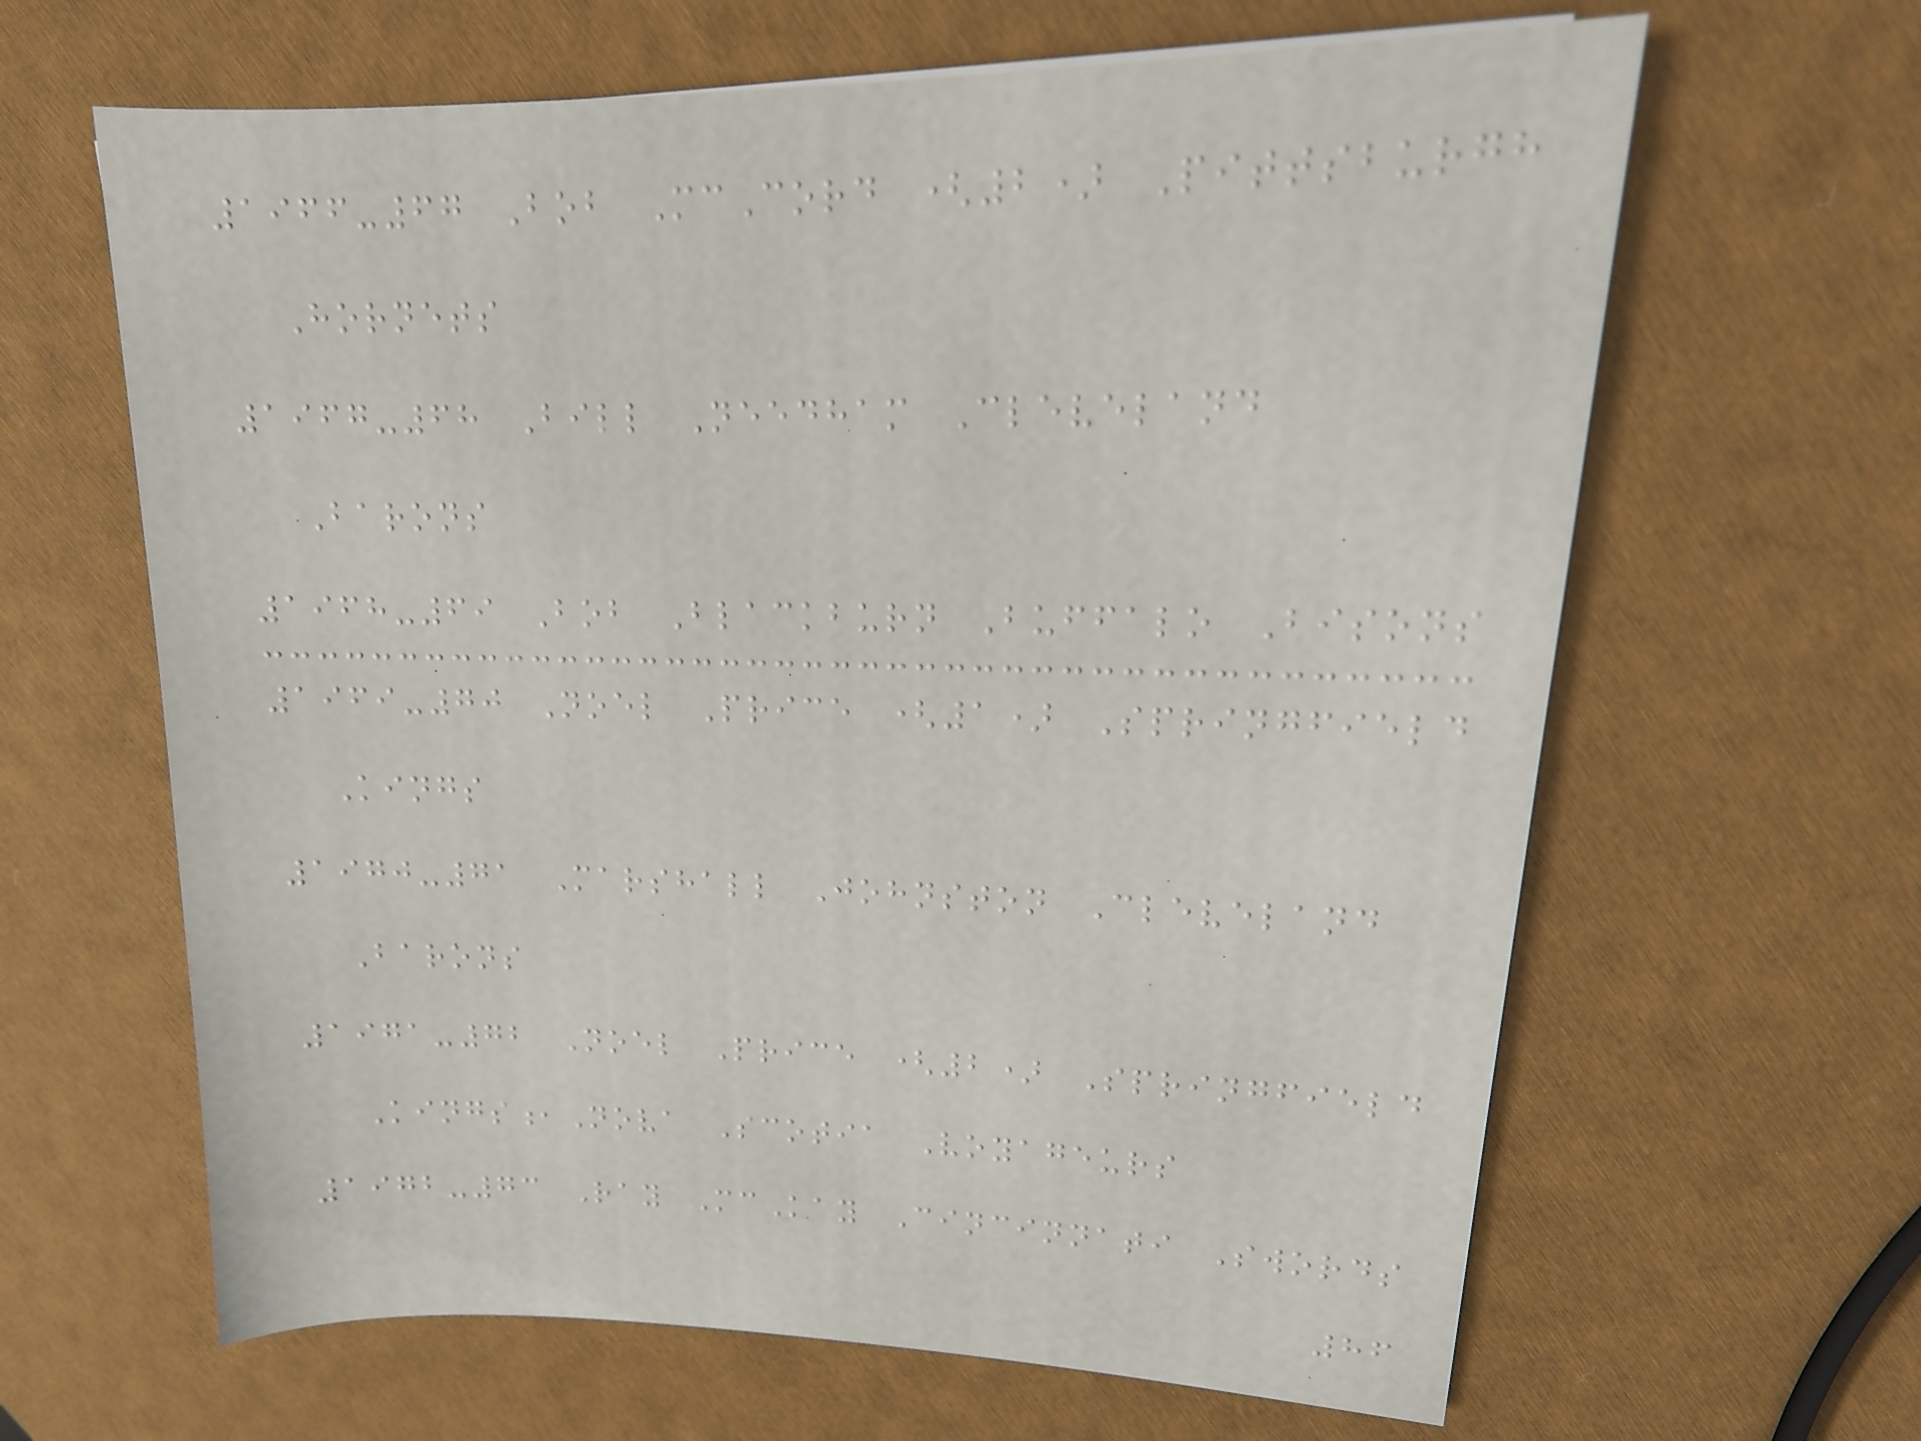1966-67 Bob McCord (2) Pittsburgh
Hornets
1967-68 Bill Needham Cleveland
Barons
1968-69 Bob Blackburn Buffalo Bisons
1969-70 Noel Price (1) Springfield
Kings
1970-71 Marshall Johnston Cleveland
Barons
1971-72 Noel Price (2) Springfield
Kings,Nova Scotia Voyageurs
1972-73 Ray McKay Cincinnati Swords
86
